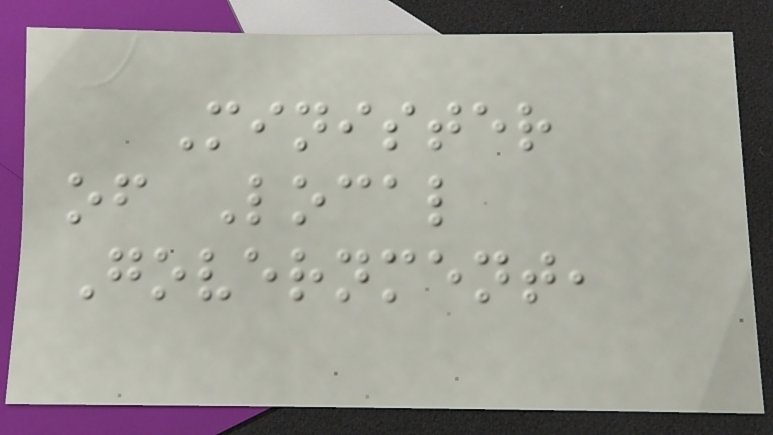Minister
of Local
Government,
